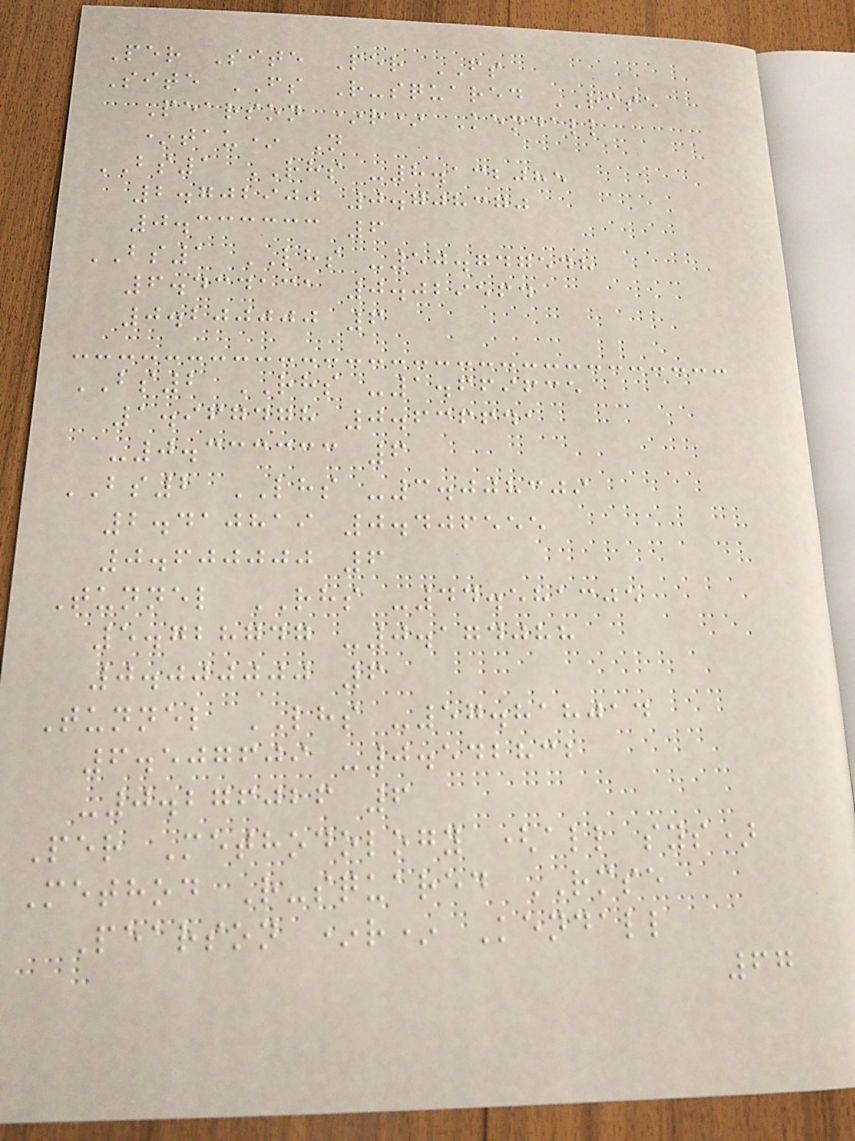Per Site Per FS
Site FS R-squared RMSE
Pearson *r* Kendall
*tau* N
BS1 RHS -8.132085
2.702900 0.708370
0.333333 6
BS1 LHS -50.747548
6.434131 0.029564
0.200000 6
BS2 RHS -1.669635
1.967478 0.636641
-0.333333 6
BS2 LHS -3.008309
2.410819 0.406555
0.600000 6
Tunnel RHS -44.581305
5.728747 -0.174088
0.000000 6
Tunnel LHS -57.818014
6.507609 -0.542832
-0.276026 6
Per Methodology (all sys)
Method R-squared RMSE
Pearson *r* Kendall
67
